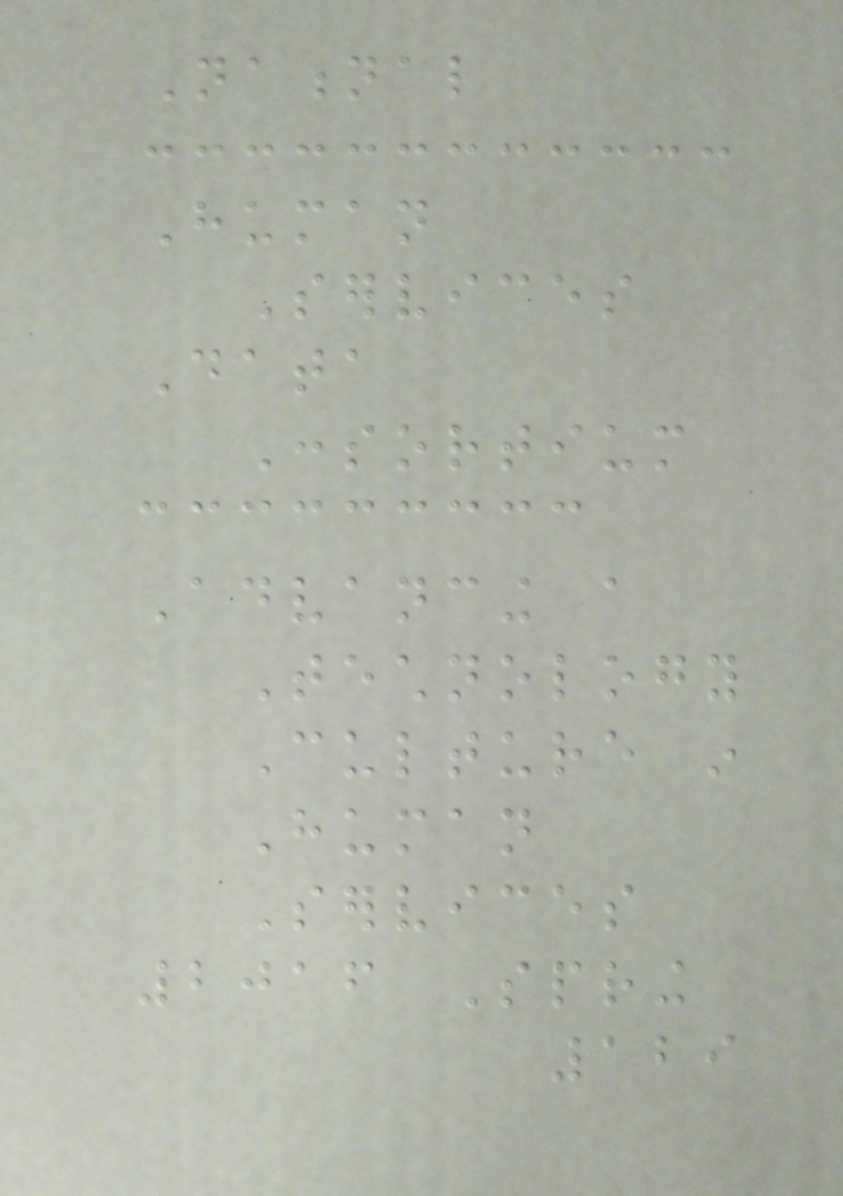National
Human
Services
Data
Consortium
Advancing a
Technology
Culture in
Human
Services
2016 Spring
129
